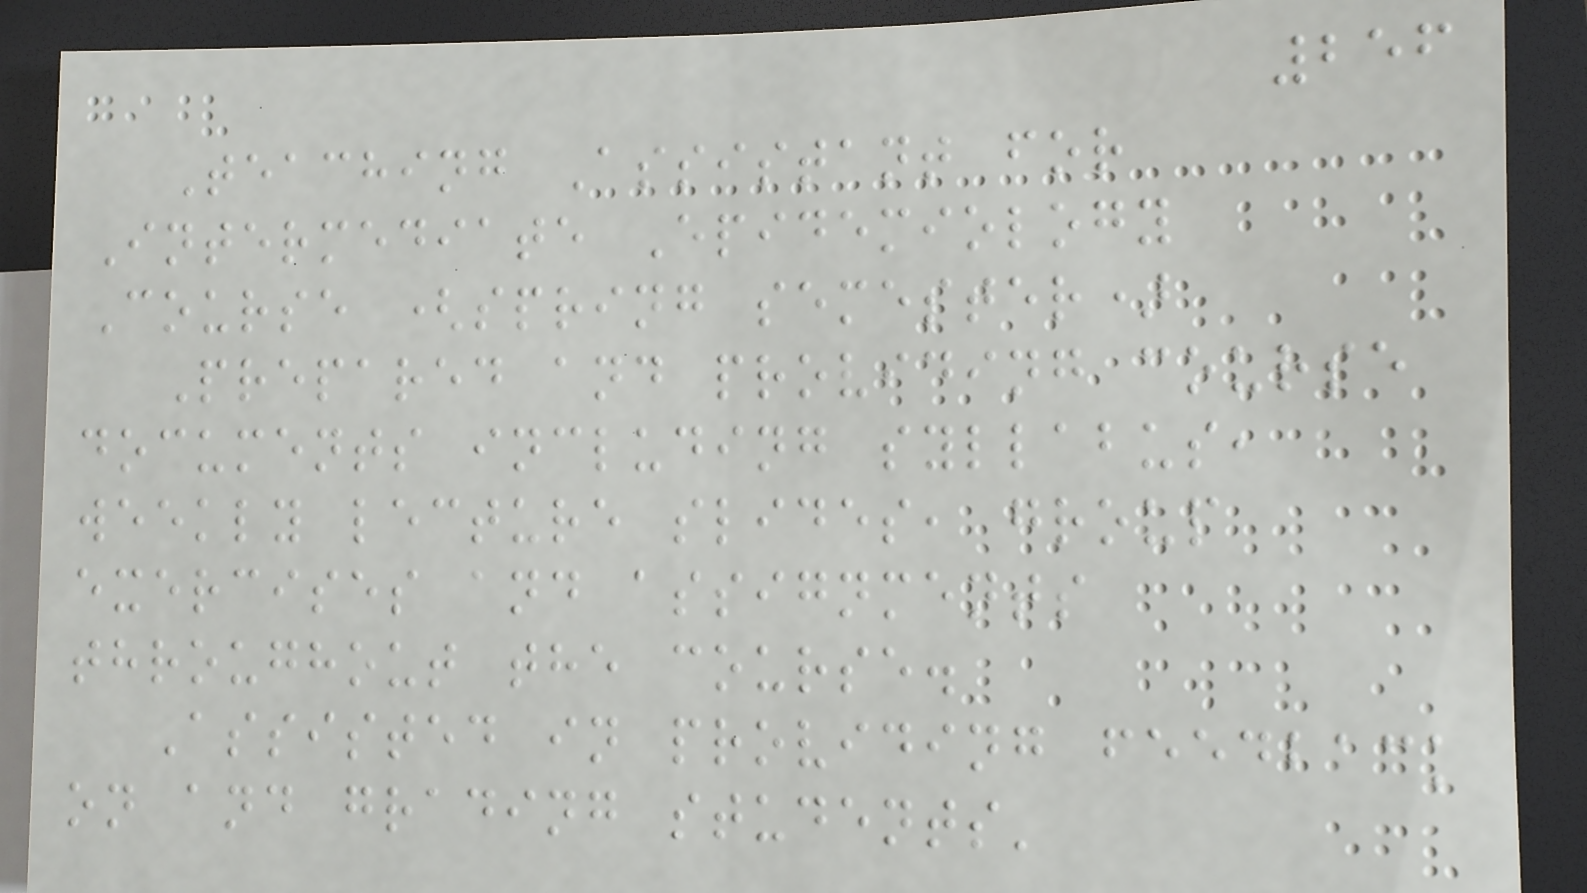256
Teaching Assistant for
Intermediate Epidemiology
Course (spring semester)
Prepared and providing course
documents including syllabus,
weekly lecture slides, group
exercises and assignments
throughout the course.
Assisted in providing feedback
on and grading students'
